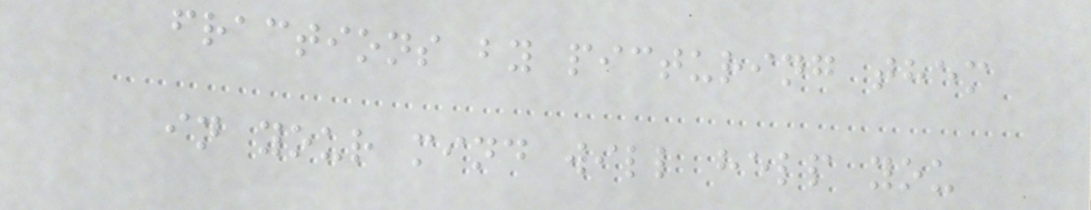fractions by picturing them
in your mind will help you
